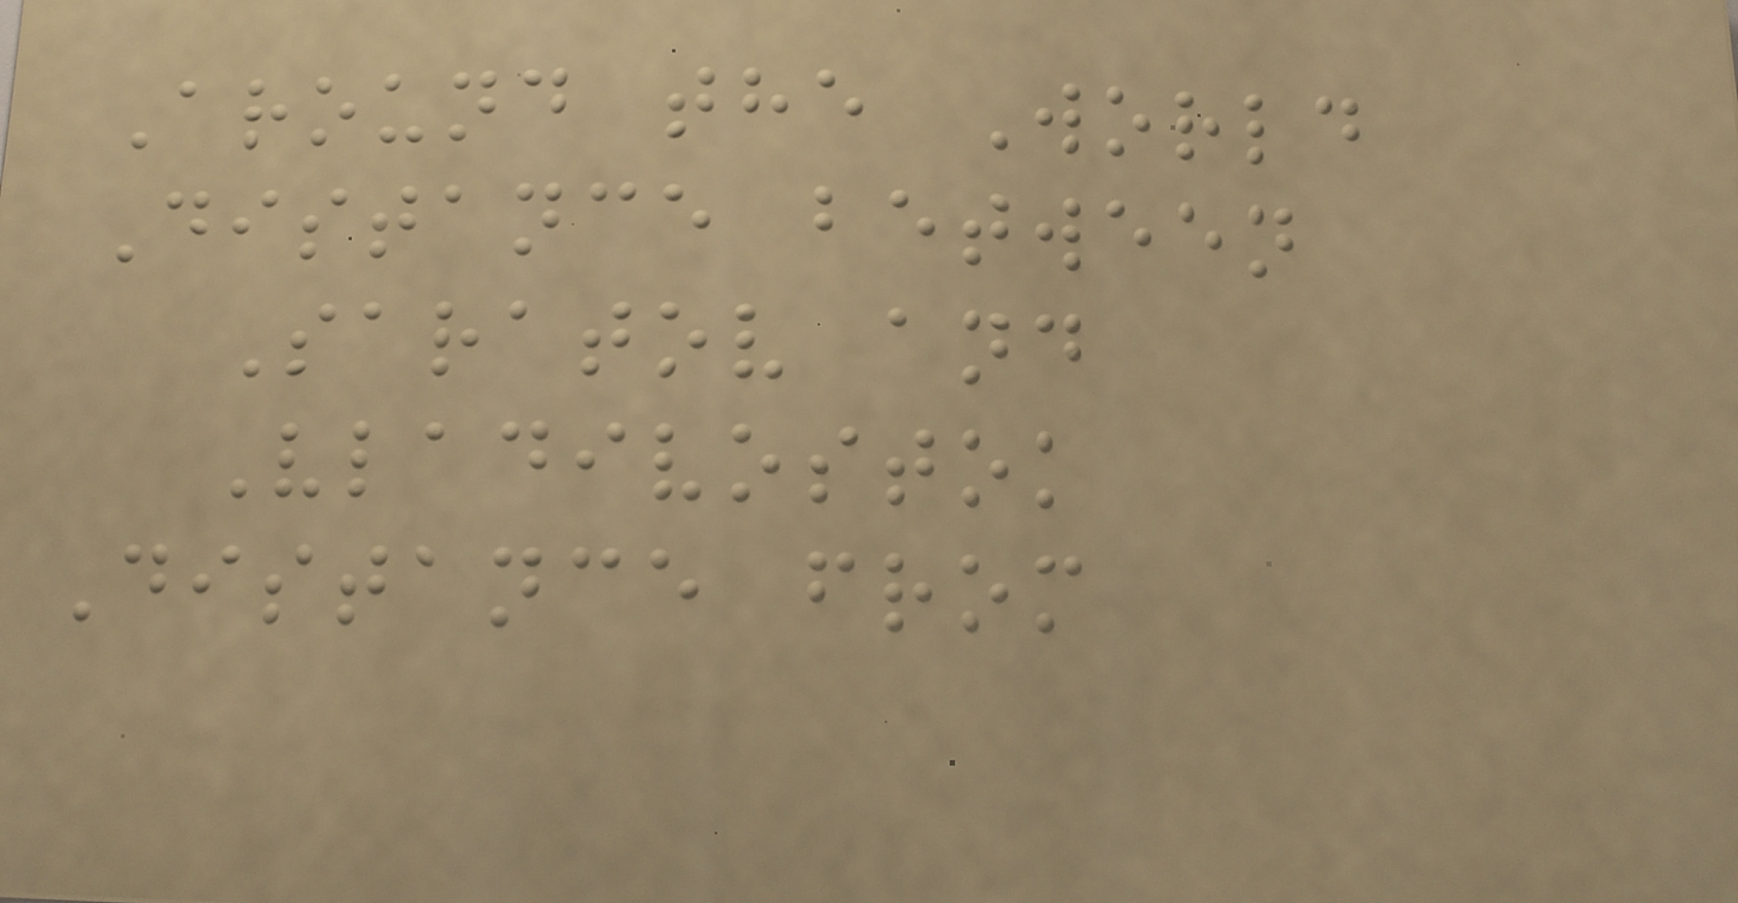Around the World
Distance between
Saratov and
Vladivostok
Distance from
